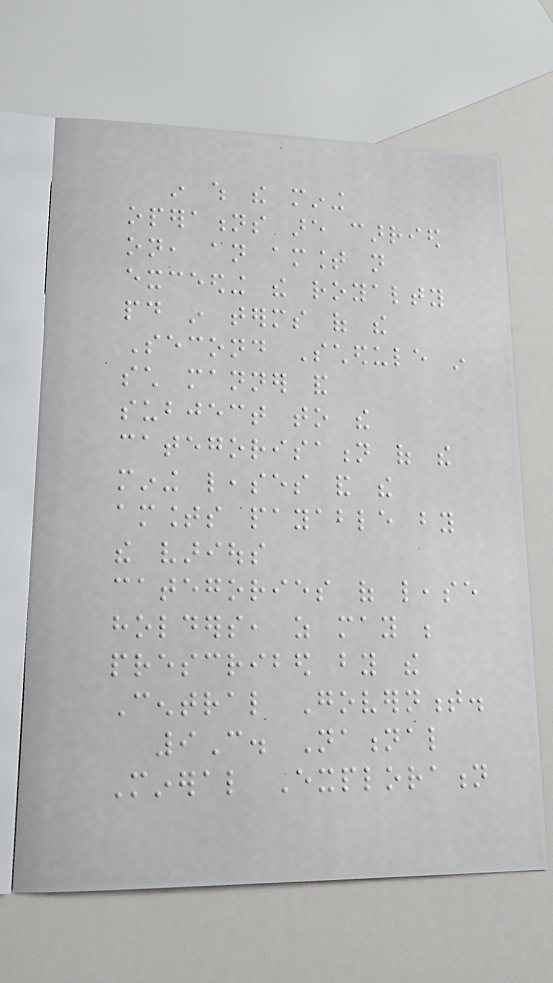in which the mining
operations are carried
on, an amount not
exceeding the royalty
paid in terms of the
Second Schedule in
such manner and
subject to the
categorisation of the
mining leases and the
amounts payable by
the various
categories of lease
holders, as may be
prescribed by the
Central Government.
9C. National
Mineral Exploration
